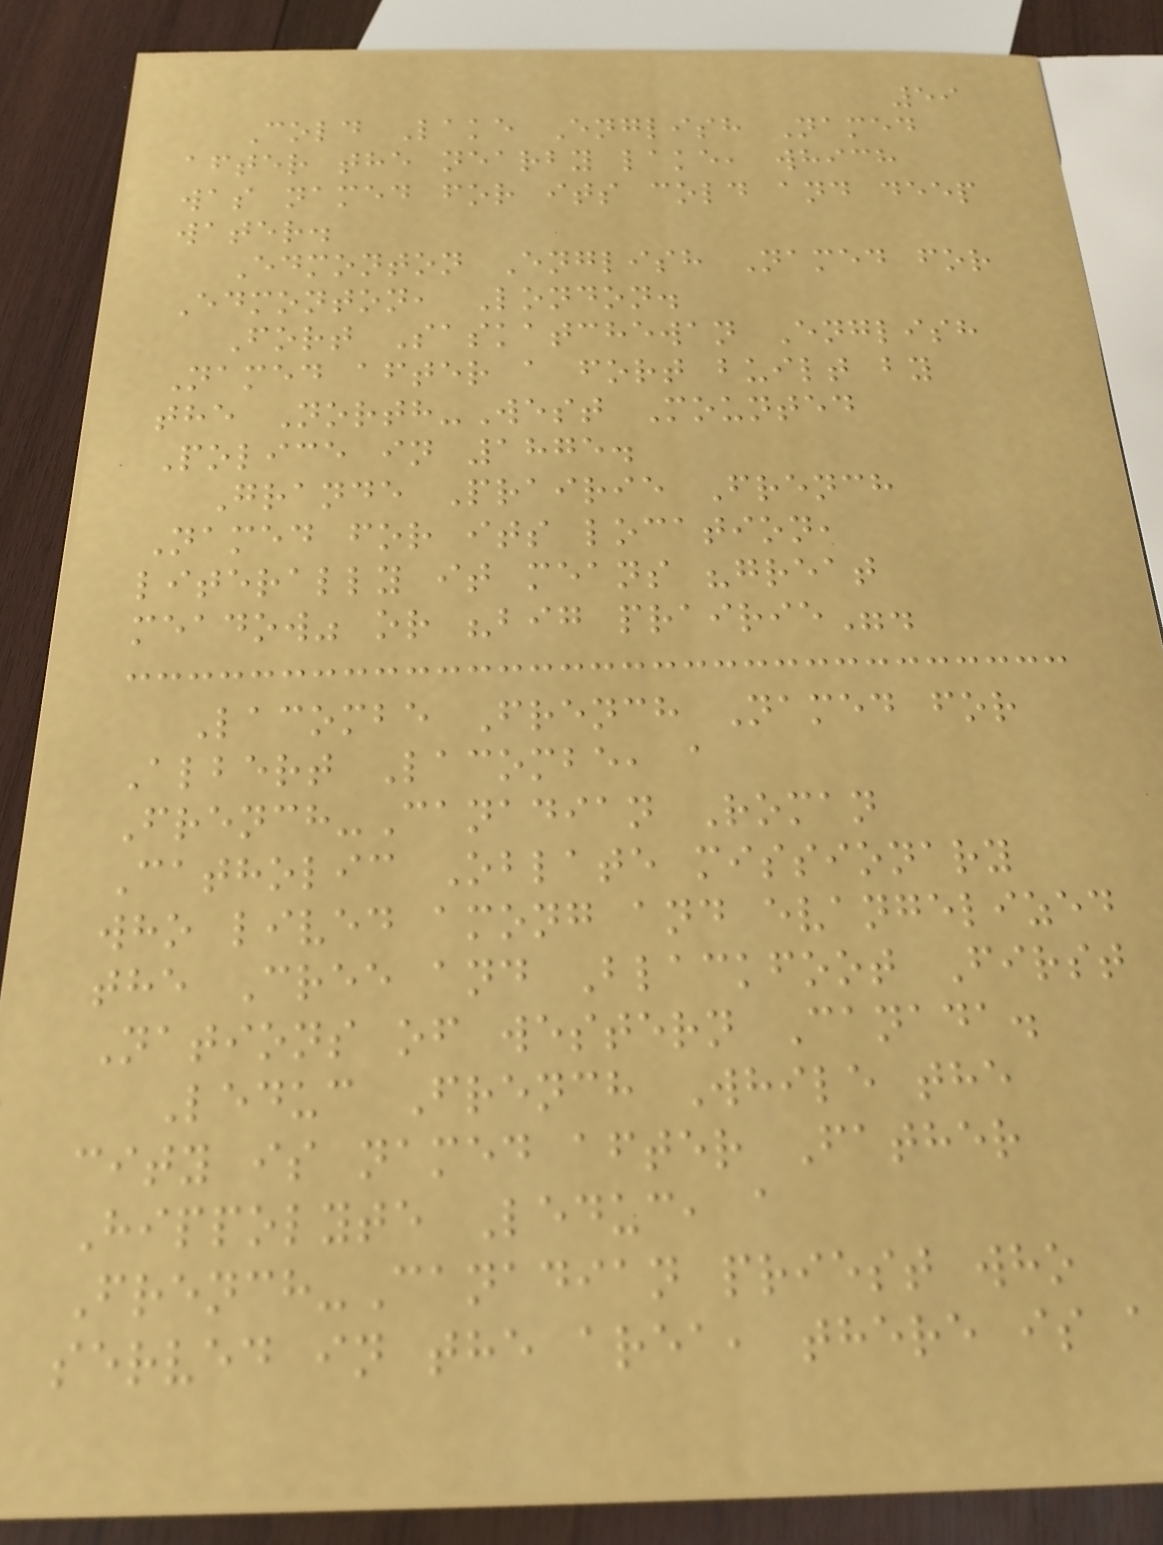59
Cold Lake English Named
after the nearby lake, which
was named for its cold and deep
water.
Edmonton English Named for
Edmonton, London.
Fort Saskatchewan English
Named after a fort built by
the North-West Mounted
Police in 1875.
Grande Prairie French
Named for its location,
literally it means "great
meadow" or "big prairie".
Lacombe French Named for
Albert Lacombe, a
French-Canadian Roman
Catholic Oblate missionary
who lived among and evangelized
the Cree and Blackfoot First
Nations of western Canada.
Leduc French While the
city is named after Father
Hippolyte Leduc, a
French-Canadian priest who
served in the area, there is a
